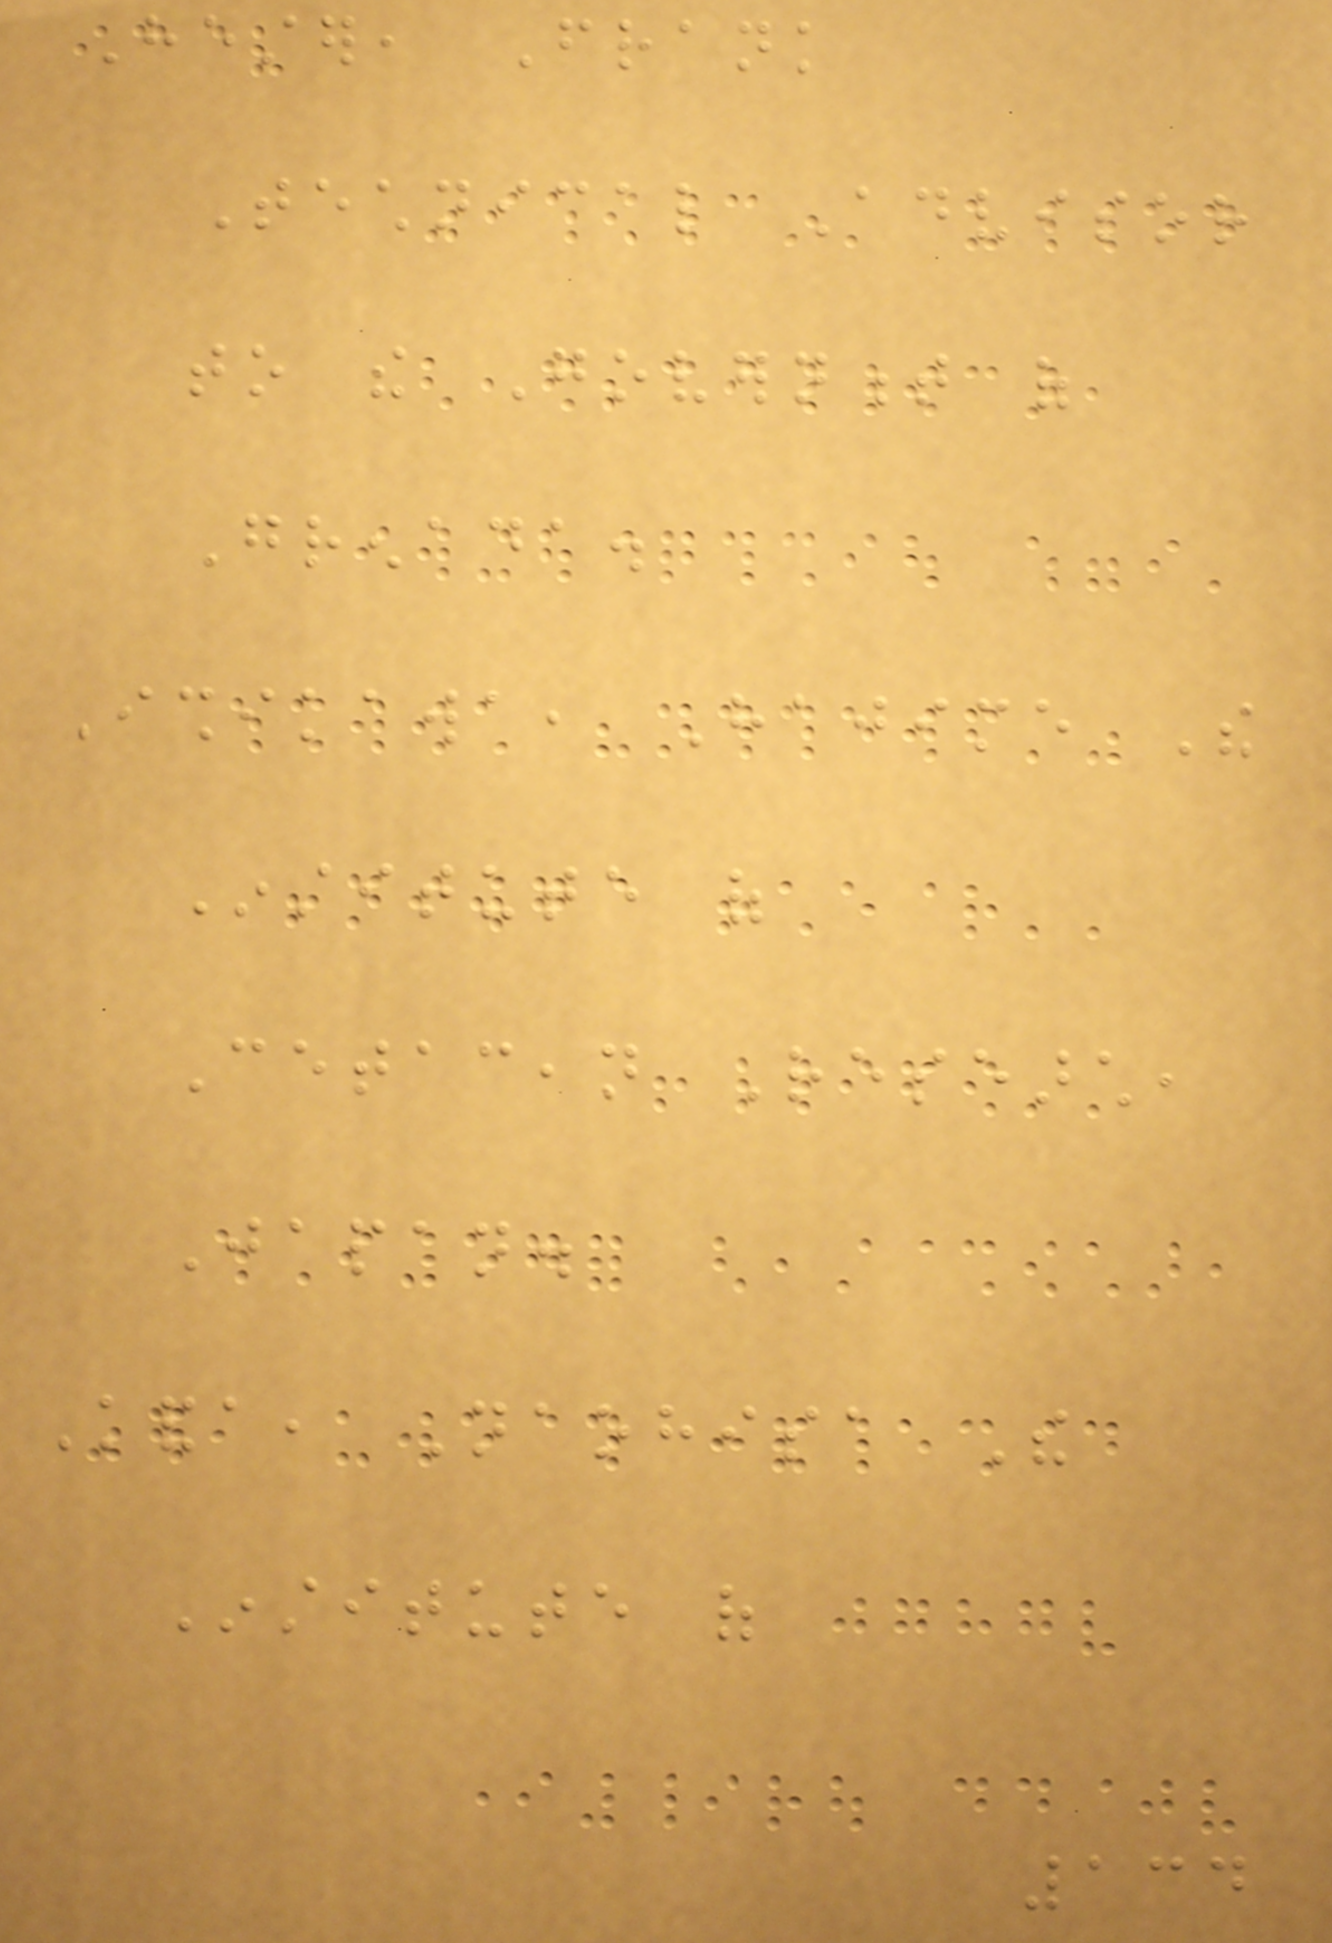Hester, Frank
Technical Advisor
to the Government of
Grenada.
Ishikawa, Hajime The
Institute of
Cetacean Research,
Japan.
Kanda, Naohisa The
Institute of
134
